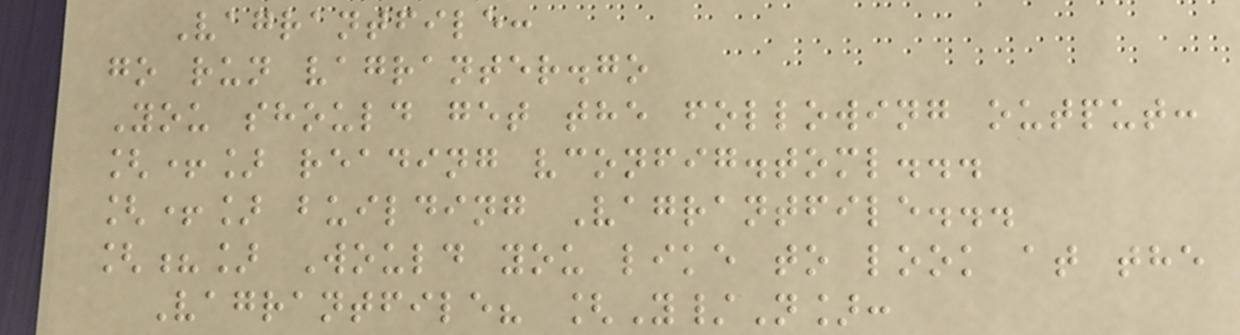Vagrantfile:
go run vagranter.go
You should get the following output:
[+] reading vconfig.toml...
[+] building Vagrantfile...
[?] Would you like to look at the
Vagrantfile? [Y/N]:
